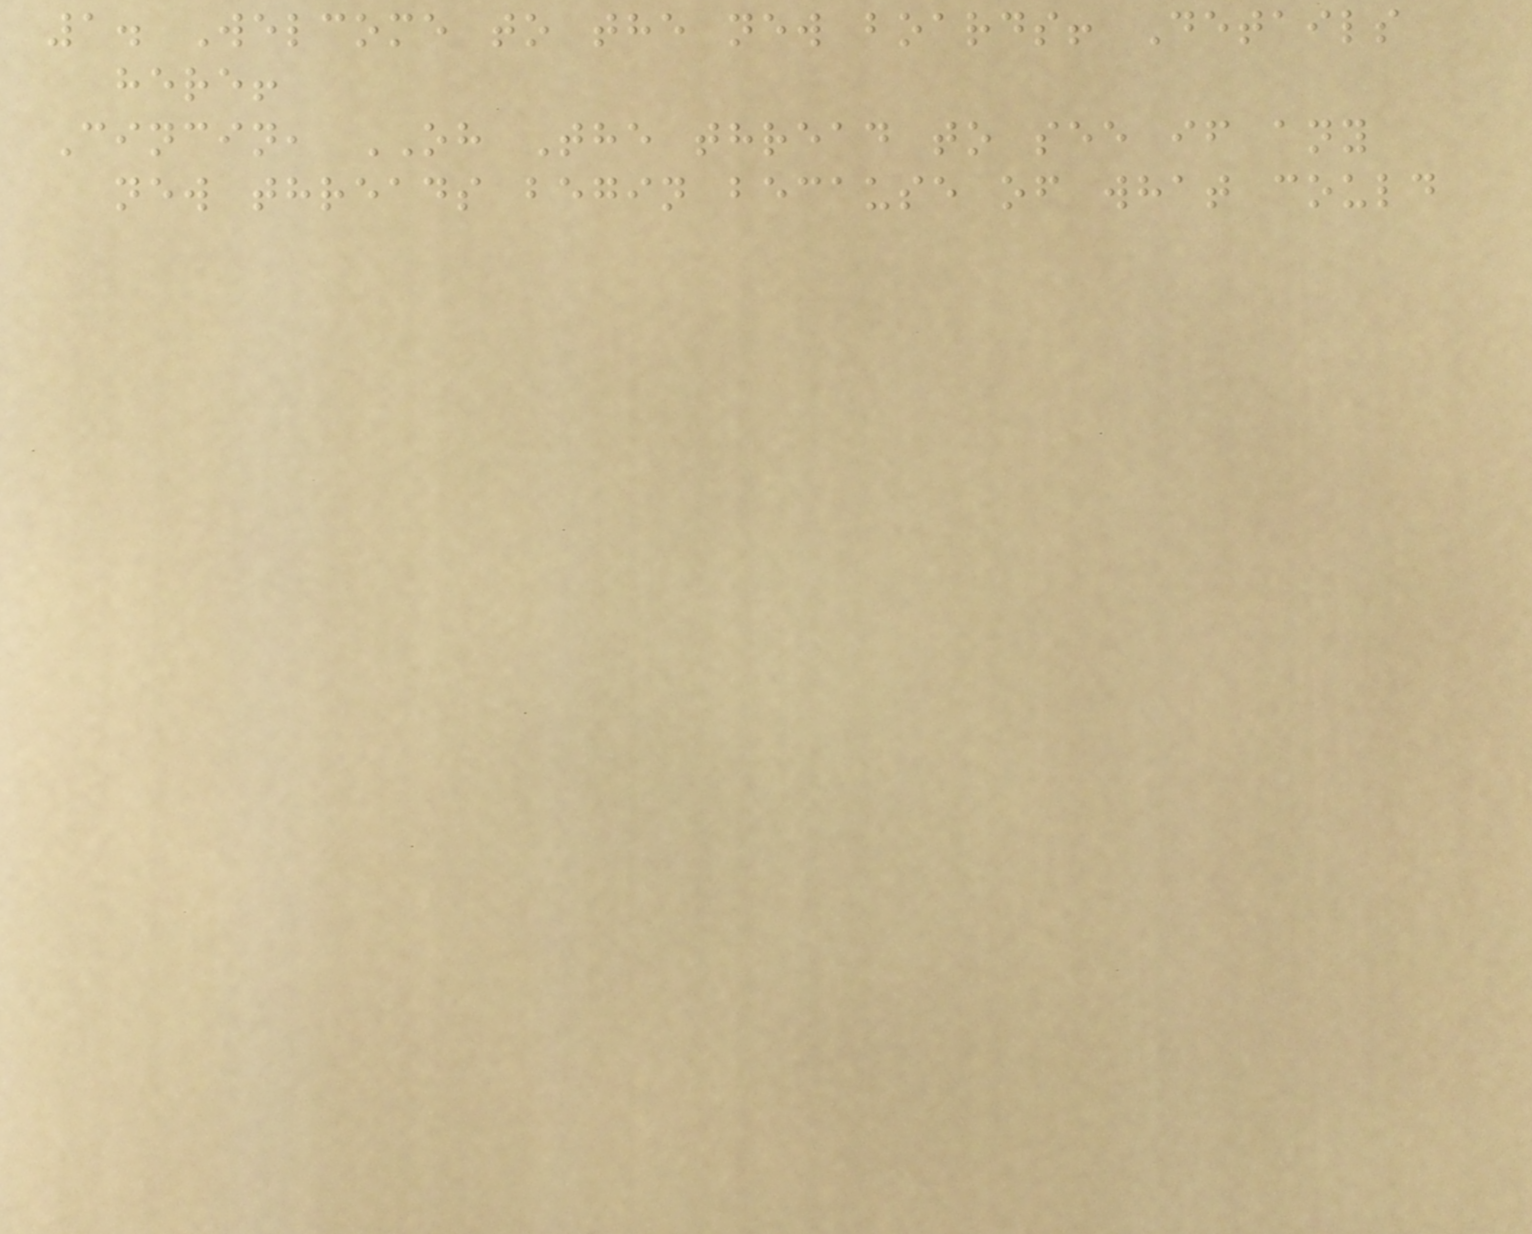1. Welcome to the new boards! Details
here!
Cincin, OH The thread to see if any
new threads begin because of what could
